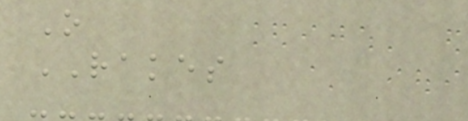O
RAKES
